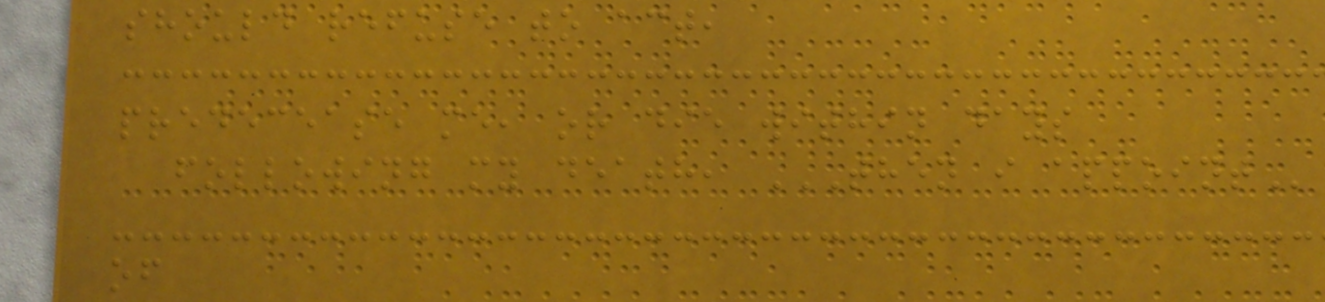should refuse to act,
predecease me, or die within days
following my death, THEN I APPOINT
of
